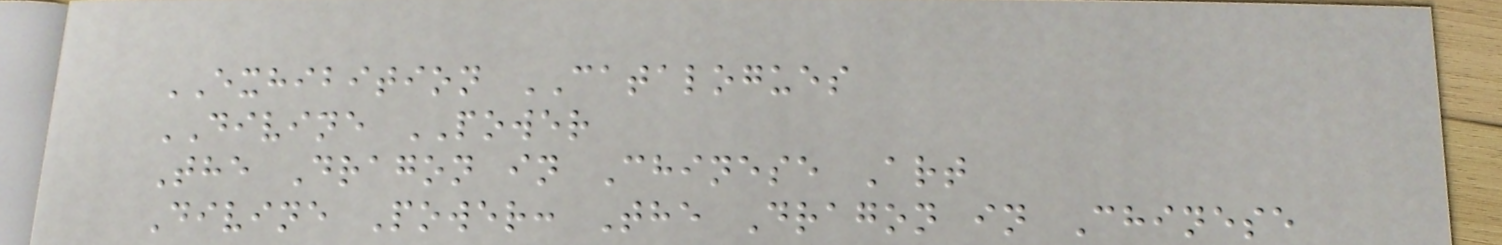EXHIBITION CATALOGUES
DIVINE POWER
The Dragon in Chinese Art
Divine Power: The Dragon in Chinese
